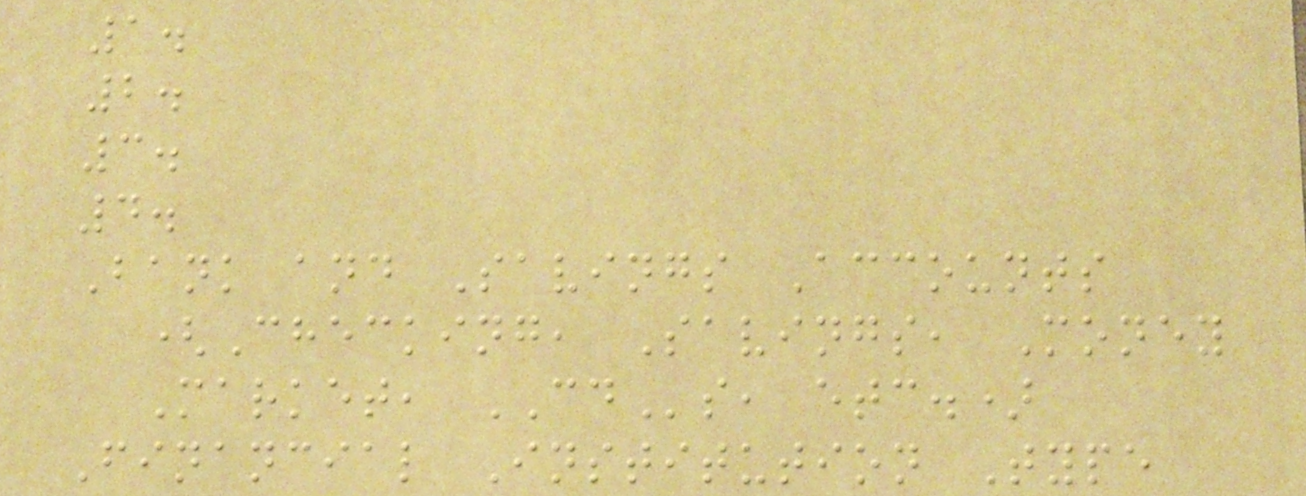1.
2.
3.
4.
Bank and Savings Accounts
(Checking, Savings, Money
Market, CDs, etc.)
Financial Institution Type
